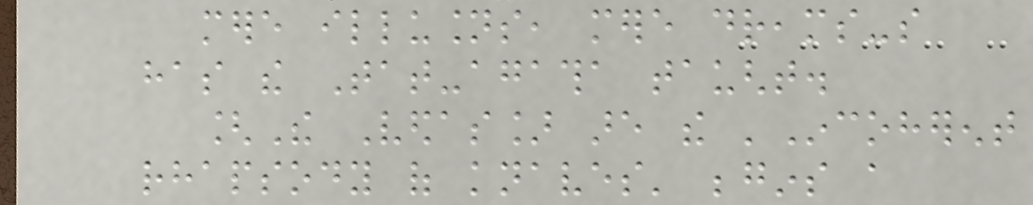mere illusions, mere dreams-so
has the Tat-agatha taught.
[The Vedas] are the 'Incoherent
rhapsody of knaves' begins a
